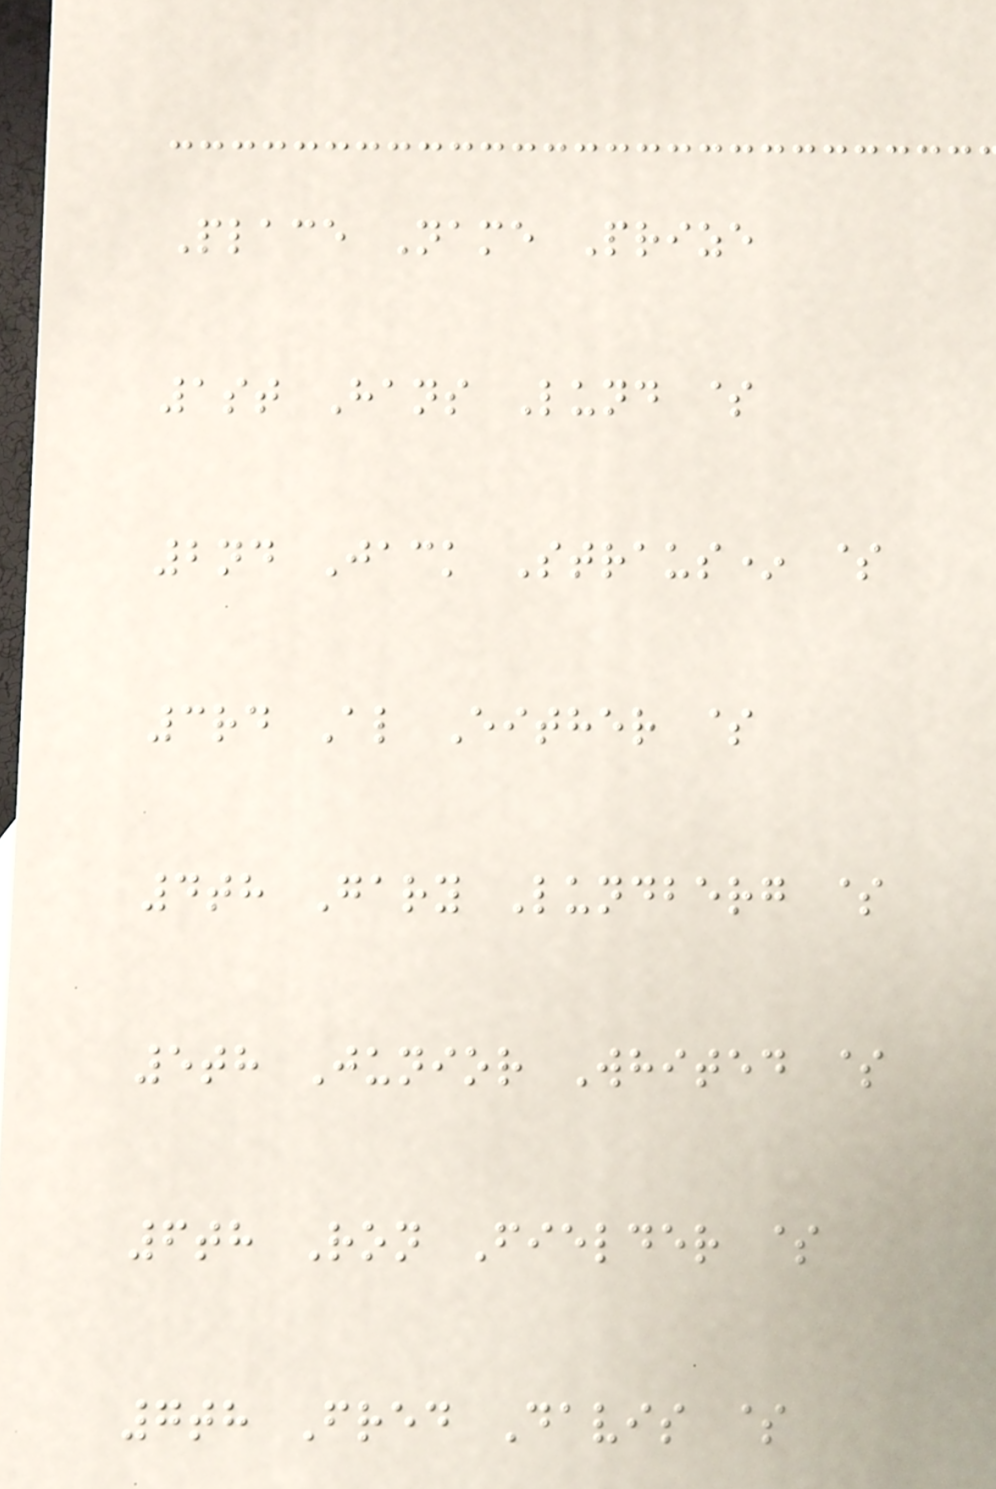Place Name Prize
1st Hans Lund $
2nd Jack Straus* $
3rd Al Either $
4th Gary Lundberg $
5th Junior Whited $
6th Ron Fielder $
7th Fred Davis $
